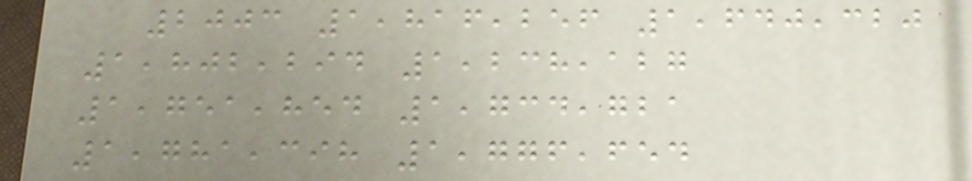2003 1,816,256 1,640,320
1,802,294 1,238,127
1,751,854 1,734,721
1,781,398 1,776,654
